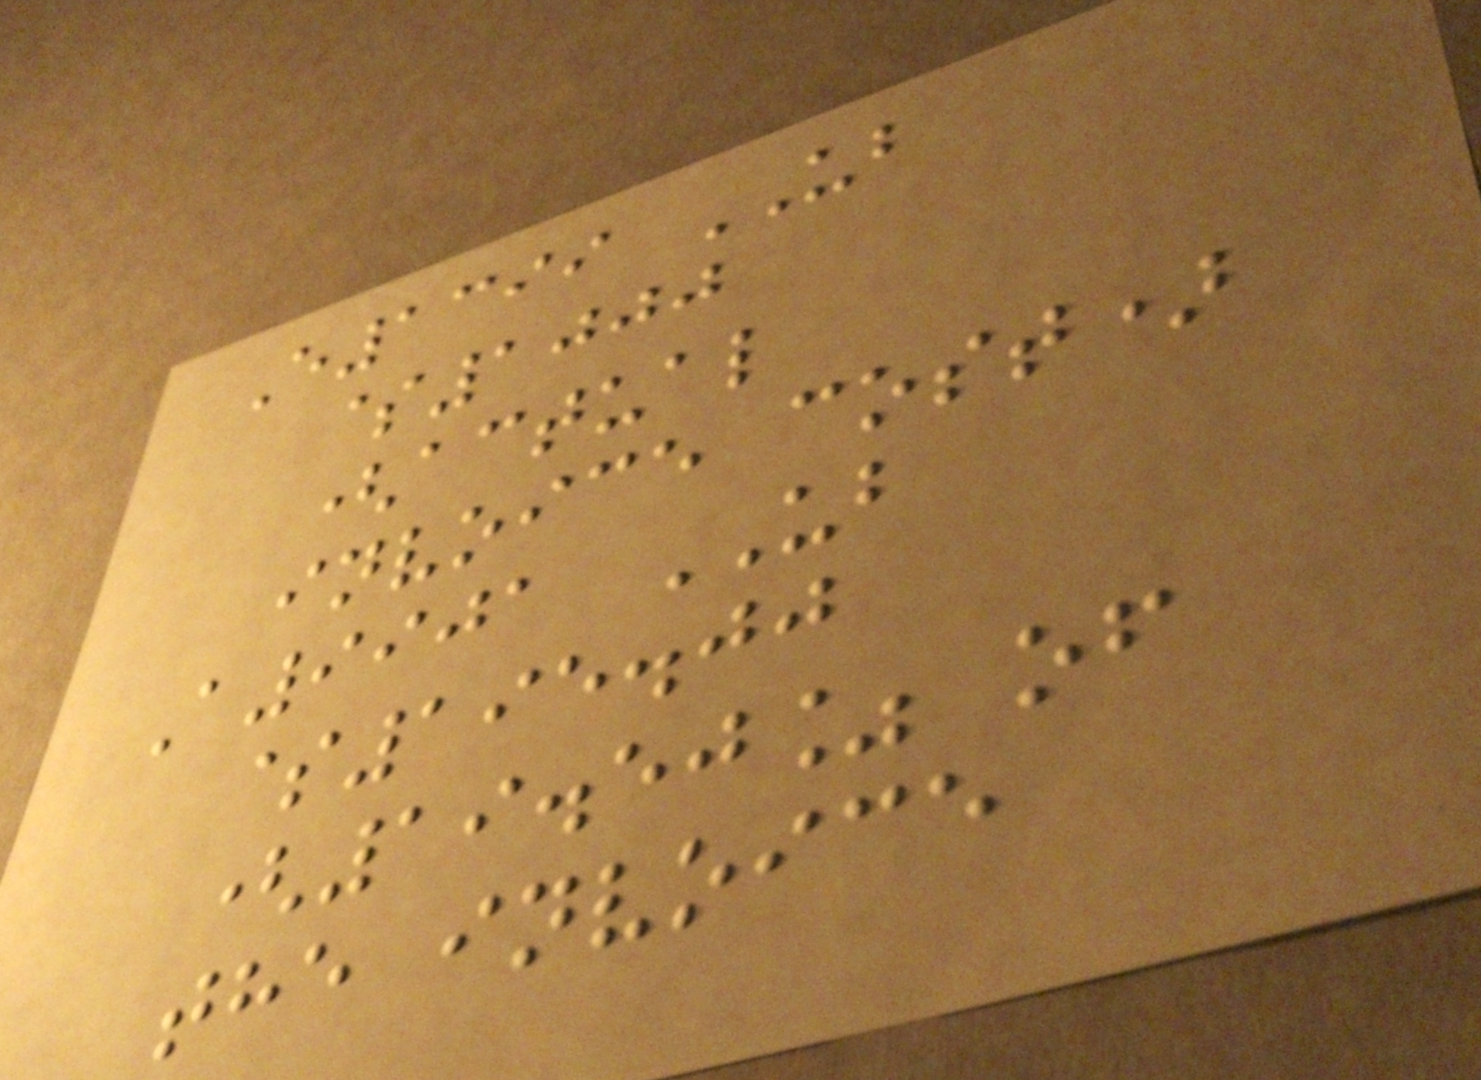E1399 UB
$1000
(actual
invoice cost)
A9901 UB
$195.00
(19.50% of
the invoice
